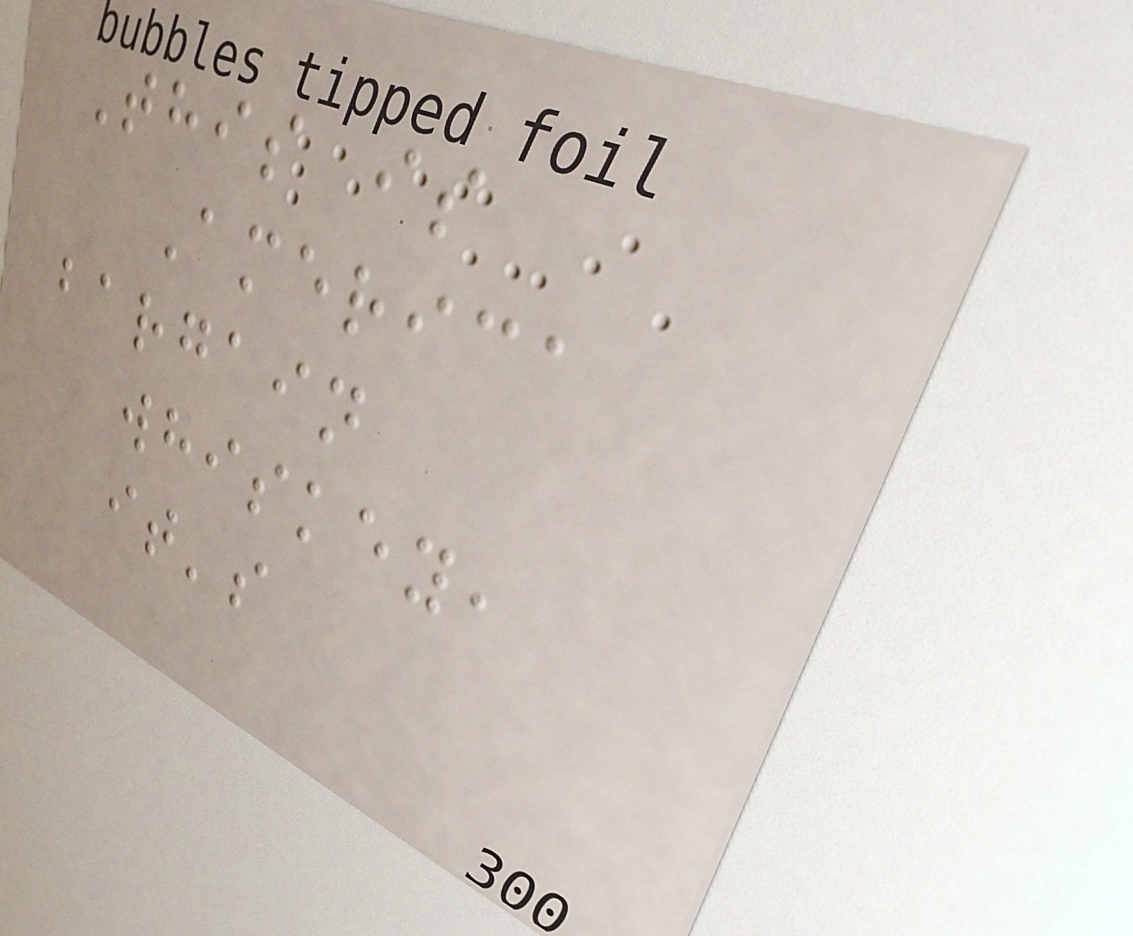This is
America
bargain
whiskey,
it's
